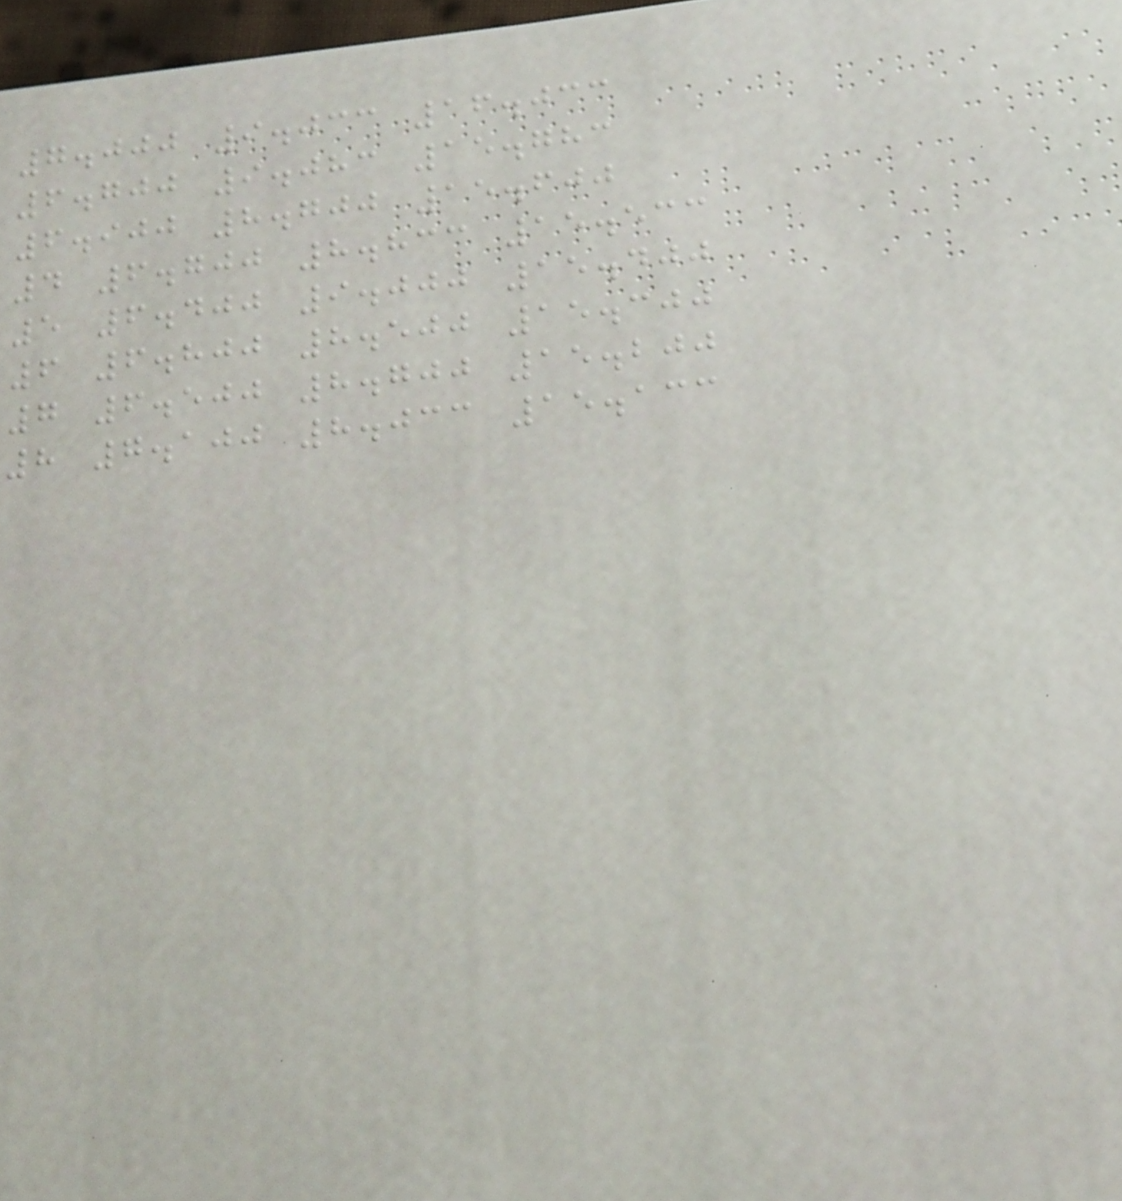7.000 9.033 16.033
6.700 9.083 15.783
6.900 8.700 15.600
4 6.700 8.833 15.533
5 6.400 9.000 15.400
6 6.800 8.500 15.300
7 6.500 8.700 15.200
8 7.100 8.033 15.133
